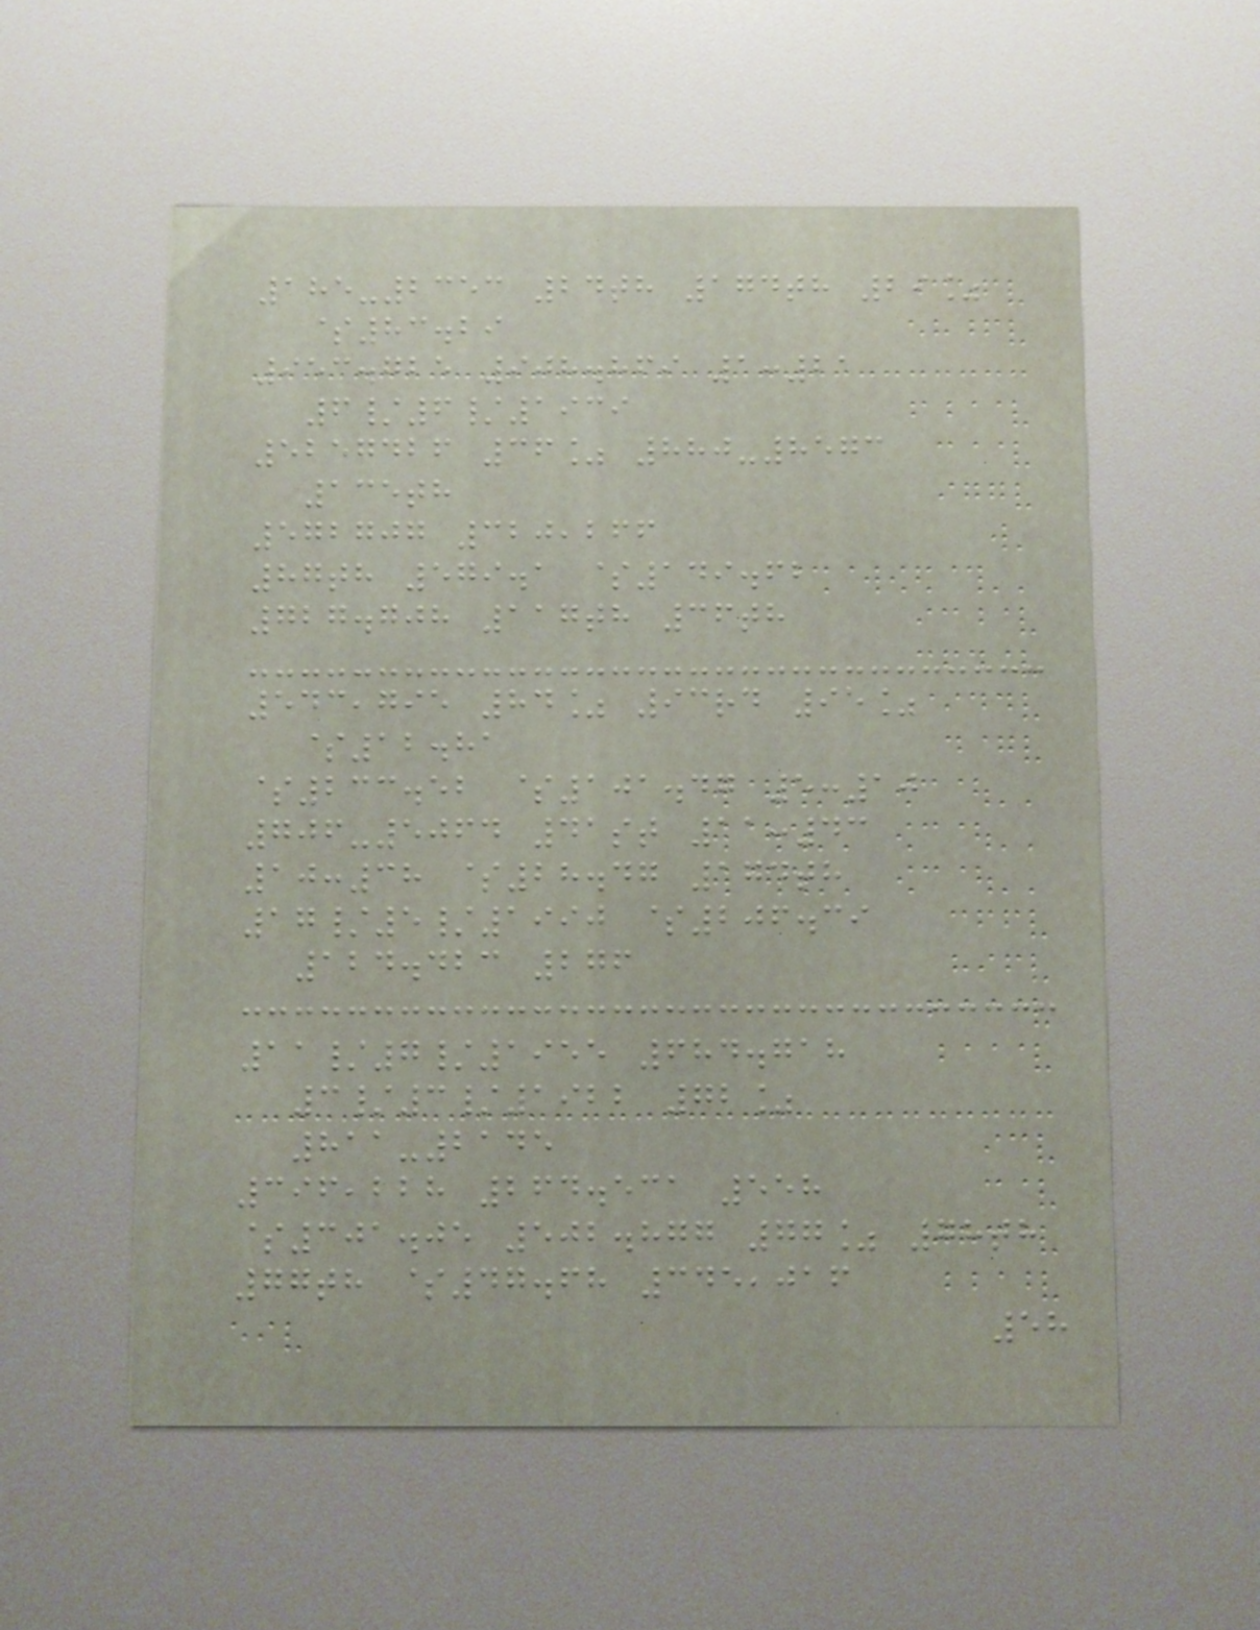185-2353 24th 174th 29%
$83.29
953.725 908.869 1:21
6/6/1939
5257426 36% 880-8573
135th
572707 320,266
87th 579.1 $149.62
727.708 117th 36th
543,795 84% 93rd 95%
$12.81
$233.52 $101.47 5:10
706-5064 41st 11:43
10:38 $28.47 174th
17/5/1990 $206.39
124.423 276
11/7/1955 684.718
3/3/1922 72%
811-2145
396,228 264.531 558
$301.05 502.877 77% 78th
77th $47.68 345,016
58
